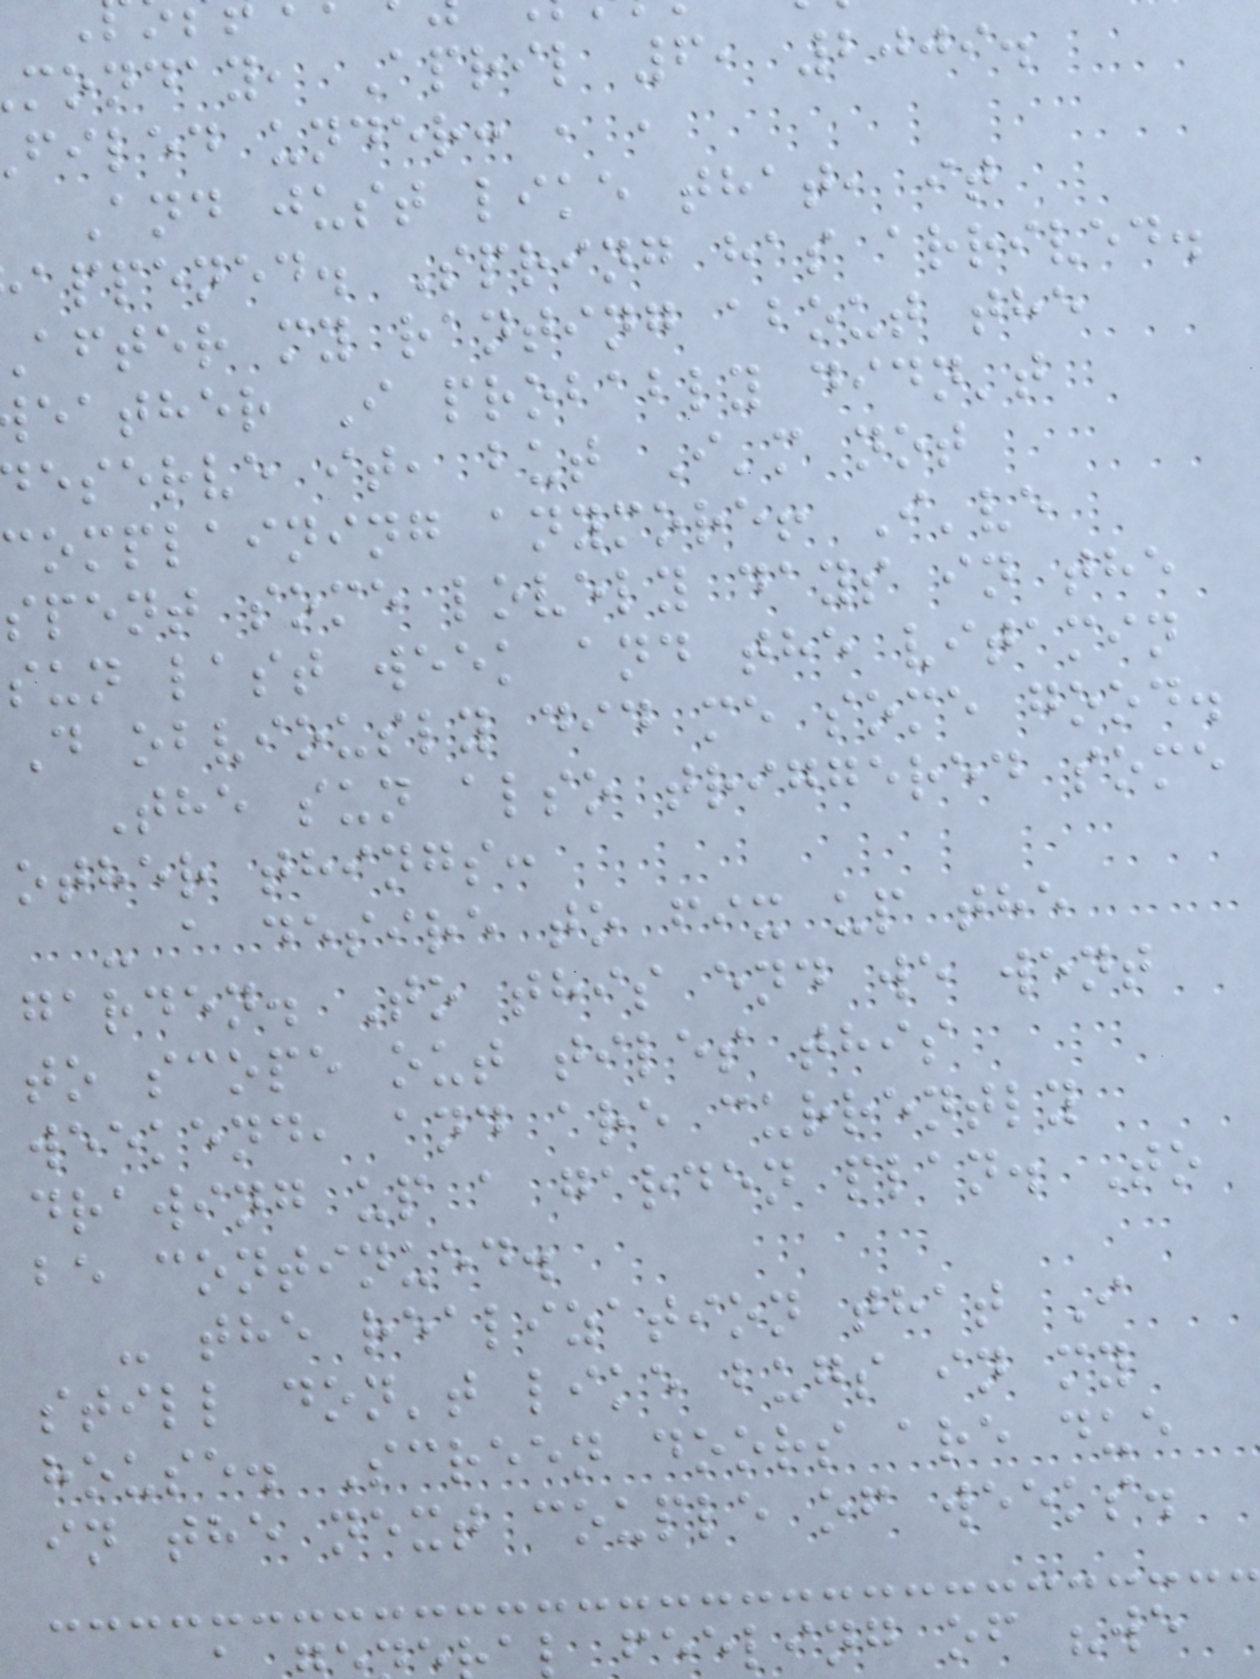monday, April 6, 2009.
filed under: , ,
And just like that, it
appened. Spring has arrived.
after my ranting about the
eather I probably didn't
eserve it, but I'm not
complaining anymore! I've
spent some lovely days in the
sun last week and the vitamin
D obviously did me some good.
The sun also triggered some
other things:
- a desire to fix up the
garden. To this end we went
to scope out tiles this
weekend, and are currently
drawing up a garden plan. To
be continued.
- the realization that I
still don't like bugs in my
house. Screen doors are due
in the next couple of weeks.
feeling of "we
